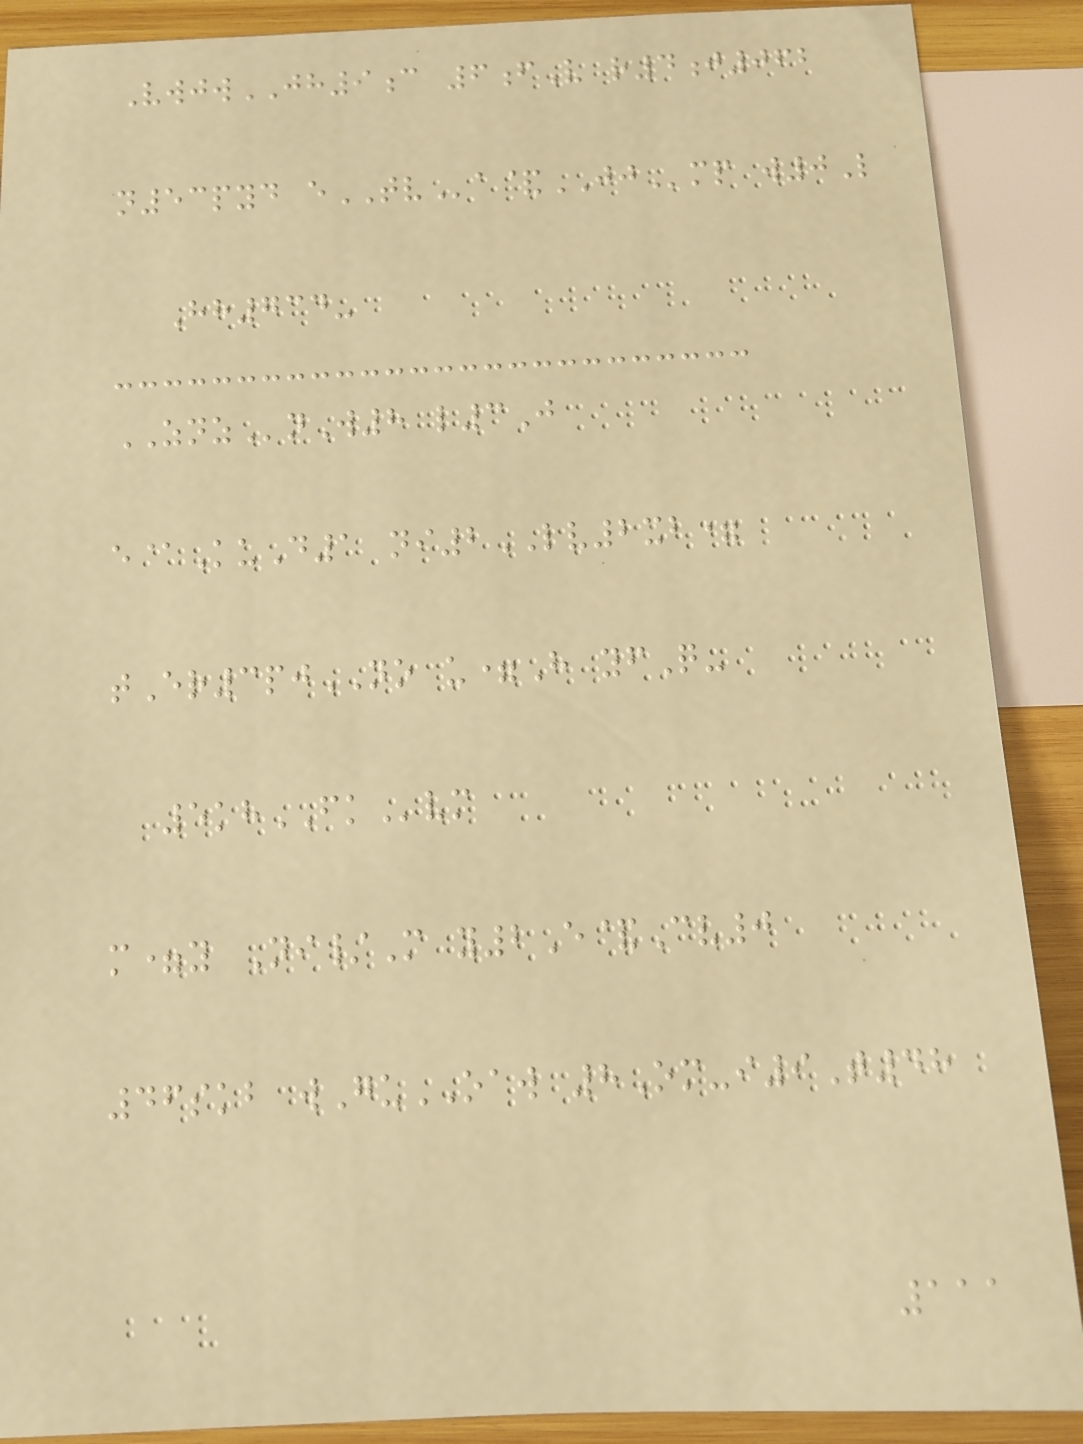VwjwJH9c 6fV r4j062
n53pyd eTVa&JJmp w0L
Hh734-
ZNZnW8 l3J
e@KuD1 ni2LV2xb=
tEr3pjNO u=H yfQ-
5khFKvm
m=y Ni/M y2E&Cv0
46skb wGuOAW 8Om-i9T48
111
